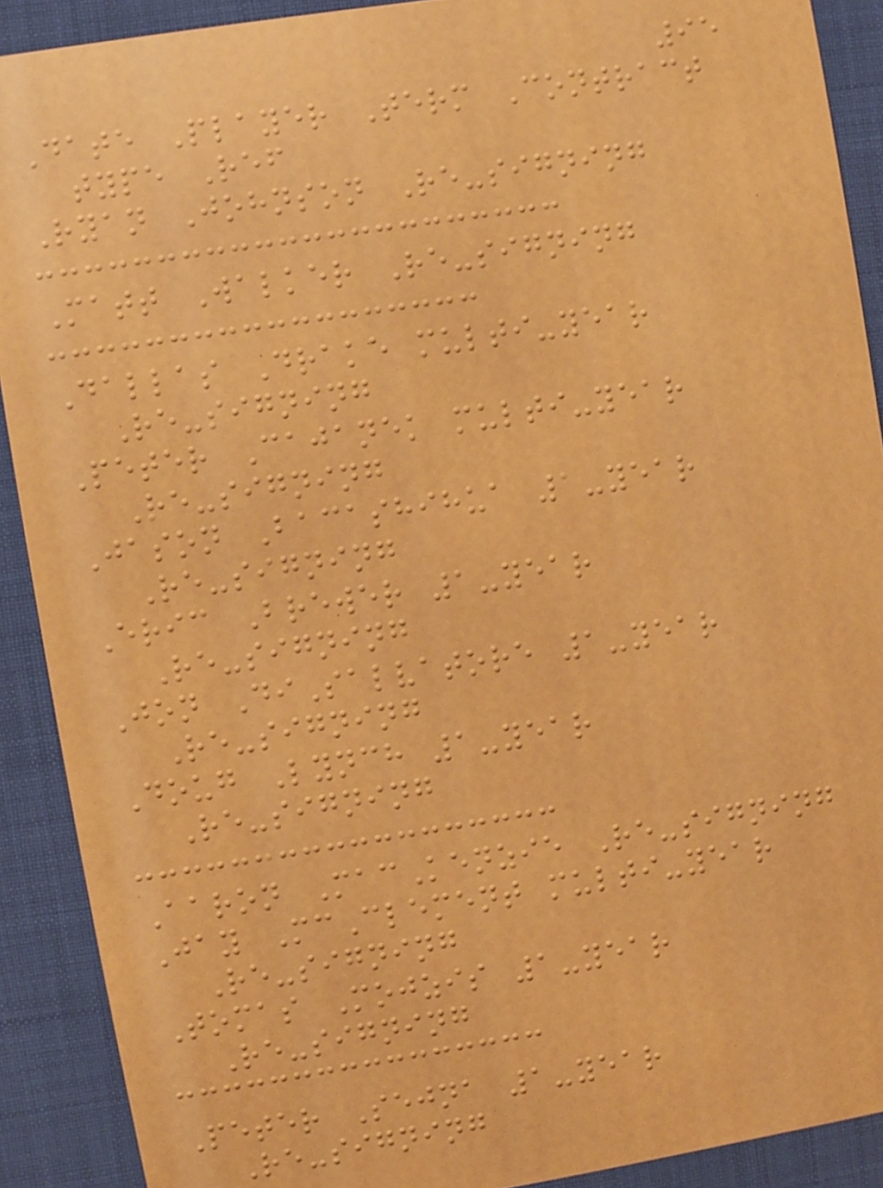95
Date Player Term Contract
type Ref
Ryan Johnson Re-signing
Matt Walker Re-signing
Dallas Drake multi-year
Re-signing
Peter Cajanek multi-year
Re-signing
Jason Bacashihua 1-year
Re-signing
Eric Brewer 1-year
Re-signing
Jon DiSalvatore 1-year
Re-signing
Doug Lynch 1-year
Re-signing
Aaron MacKenzie Re-signing
Jay McClement multi-year
Re-signing
Tomas Mojzis 1-year
Re-signing
Peter Sejna 1-year
Re-signing
